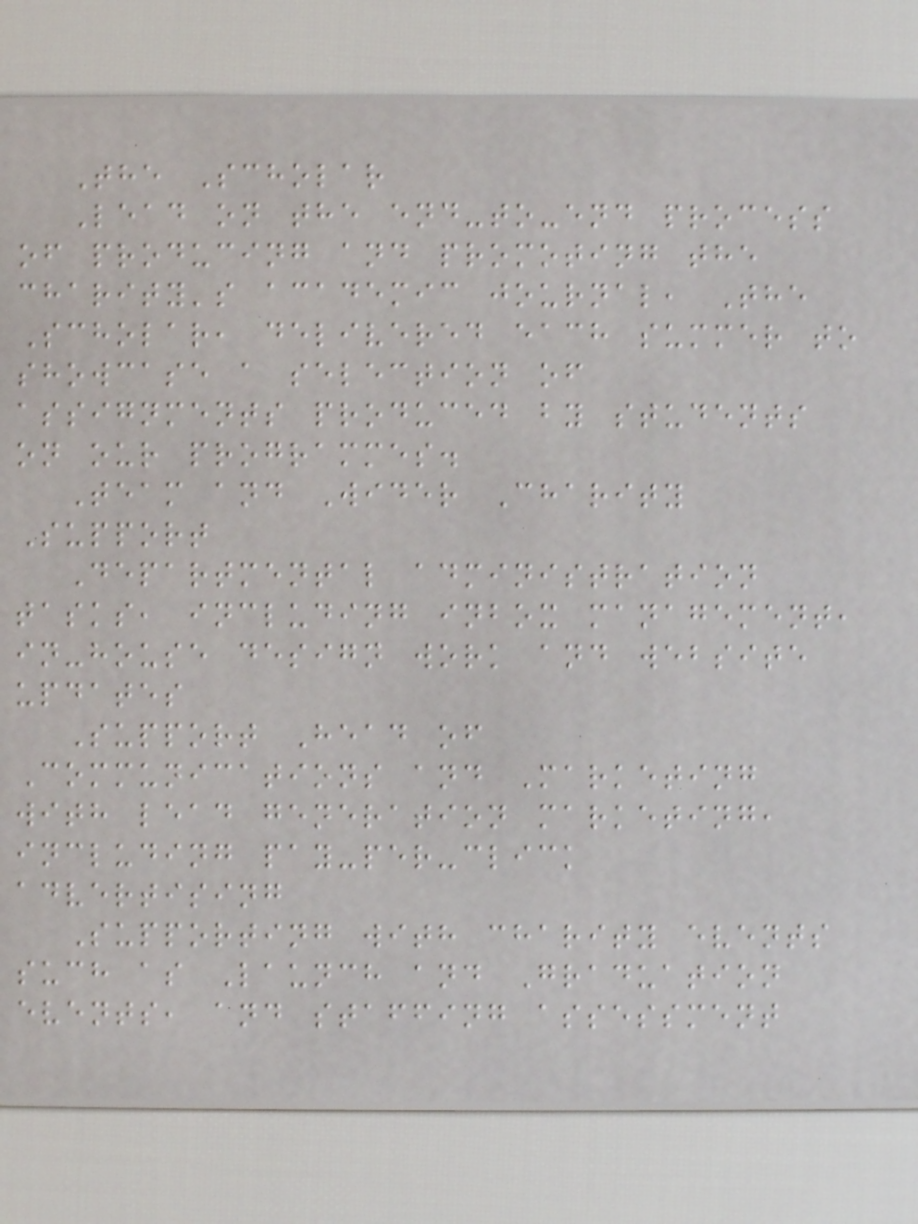The Scholar
Lead on the end-to-end process
of producing and promoting the
charity's academic journal, The
Scholar, delivered each summer to
showcase a selection of
assignments produced by students
on our programmes.
Team and Wider Charity
Support
Departmental administration
tasks, including inbox management,
in-house design work and website
updates
Support Head of
Communications and Marketing
with lead generation marketing,
including pay-per-click
advertising
Supporting with charity events
such as Launch and Graduation
events, and staffing assessment
